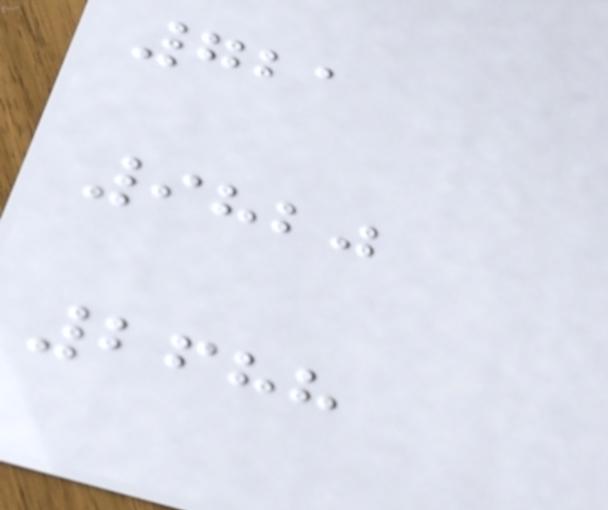721
9820
2688
